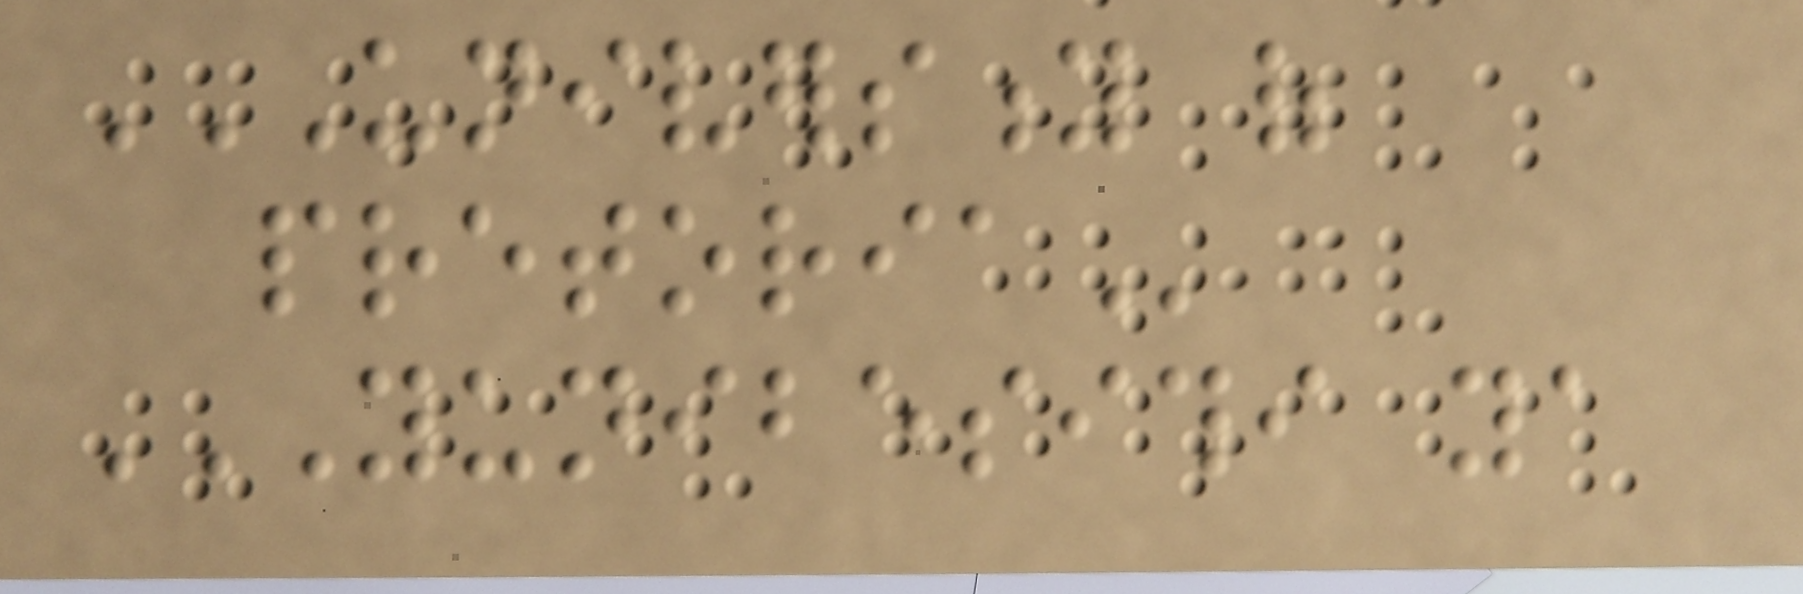UNIVERSITY OF
PRETORIA
YUNIBESITHI YA
